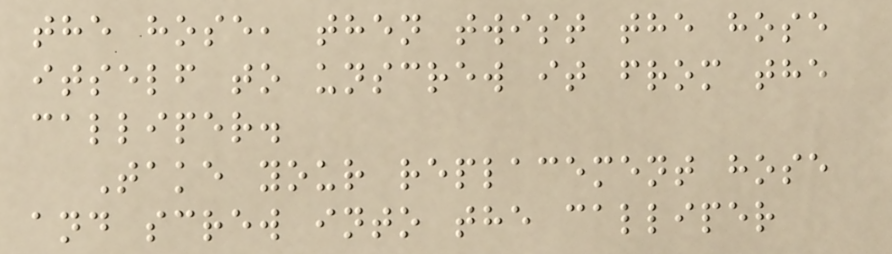the hose, then twist the hose
itself to unscrew it from the
calliper.
Take your replacement hose
and screw into the calliper
